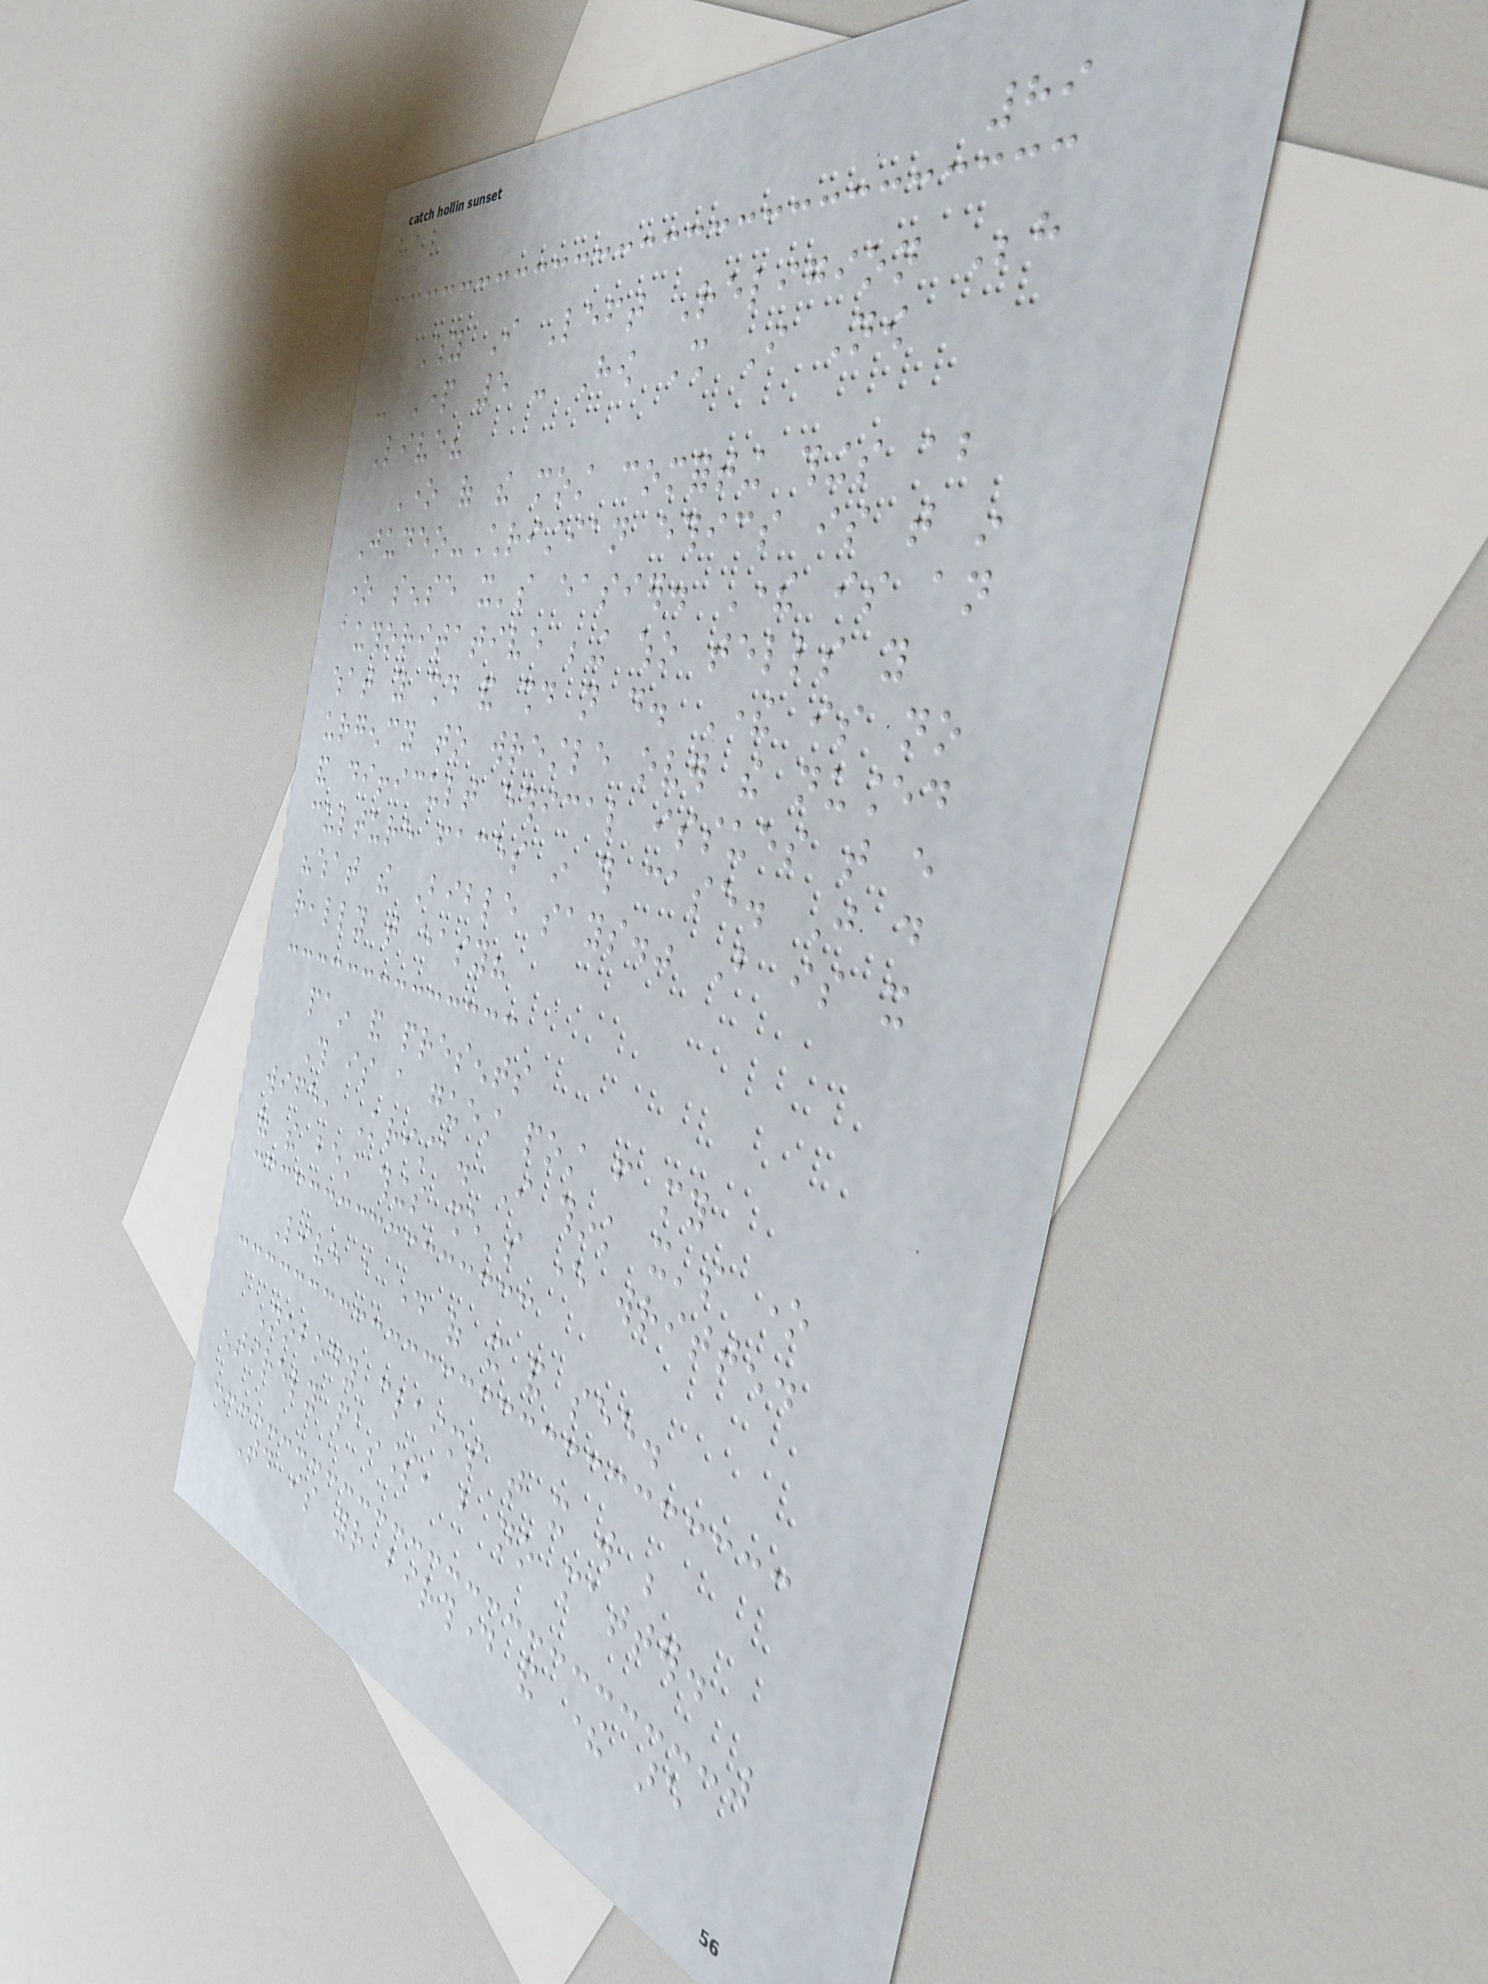89
Why I Left Religion Behind
- Part 5 - How Shall I Now
Live?
One of the most comforting things about
Judeo-Christian ethics is that in
one sense it's easier. There is an
authoritative being who tells you
what you should and should not do. There is no
urgency to wrestle over the nuanced
and difficult ethical issues that every
culture faces in this case. Just do
"what the Bible says." But is it
really that easy?
pain and presents
This is a guest post from my
wife, Krista. I think it's one
of the best things she's ever written.
Live a day of it and see.
Nobody claims that it will be
entirely painless, but no matter.
Today is your birthday and there are
